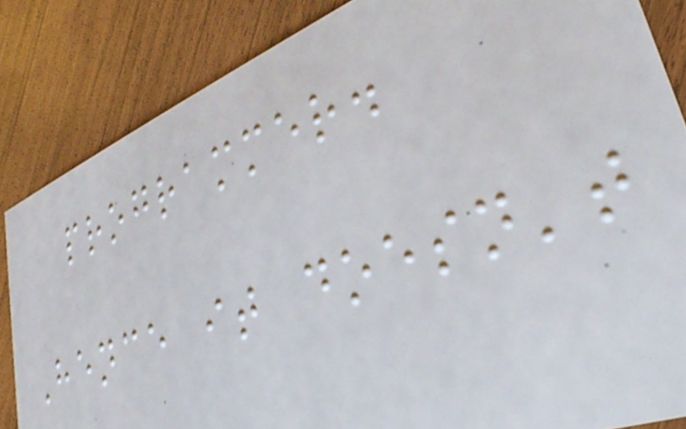programmer.
Hence it doesn't
